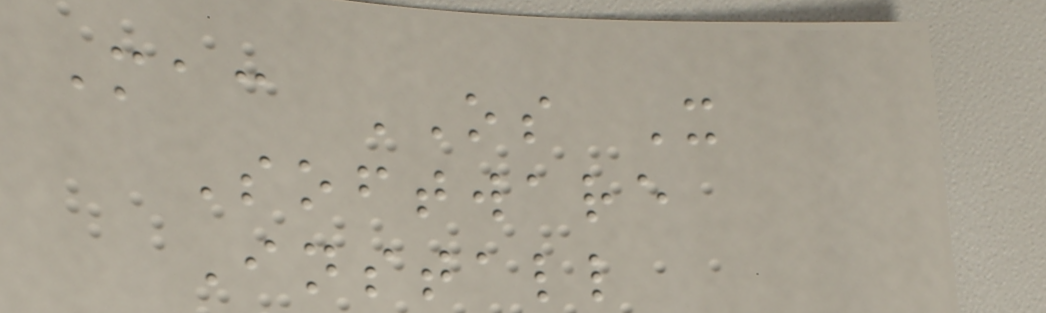Mac OS X
Software
Install
